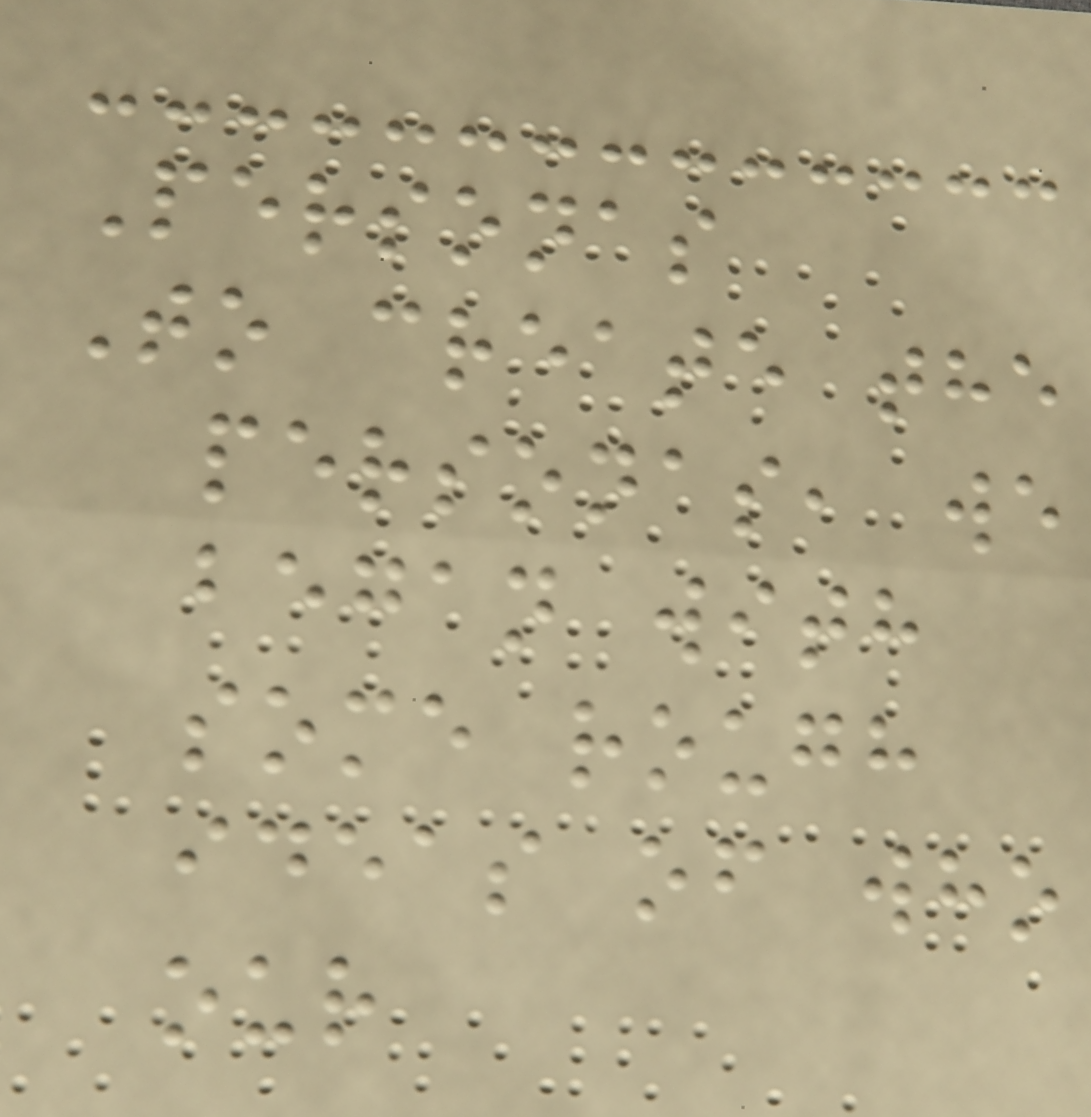Personas
To create the
personas, we
began with
some rough
ideas of who
our
